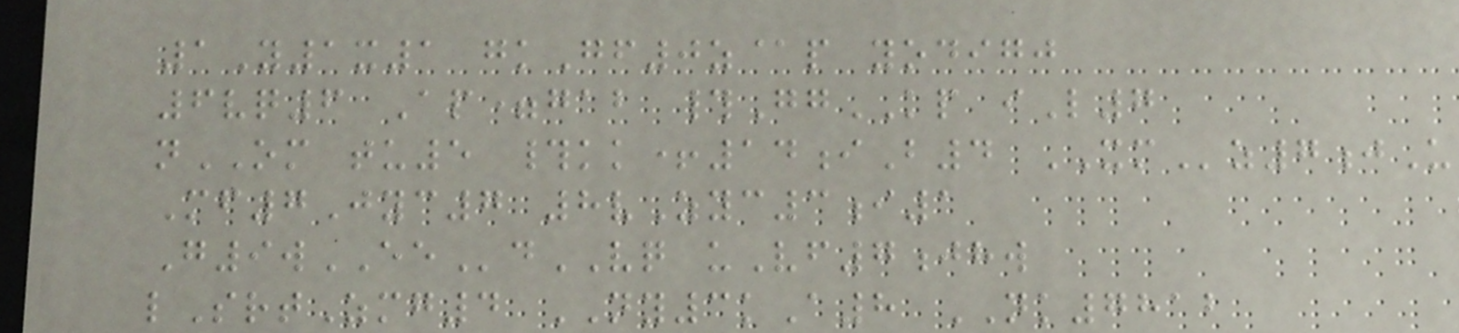1Y1x1 gkGf0z@p yodigj
6vq6 Ap=gab #GgKP iL7
nOM tu5 #kk+14iB4 XMz7jU
Mf7Jyc7 8vZyc3i1
G9wEEdVQ uVf7jhw
lSrtZmg4 NY3kA8 NK7812
